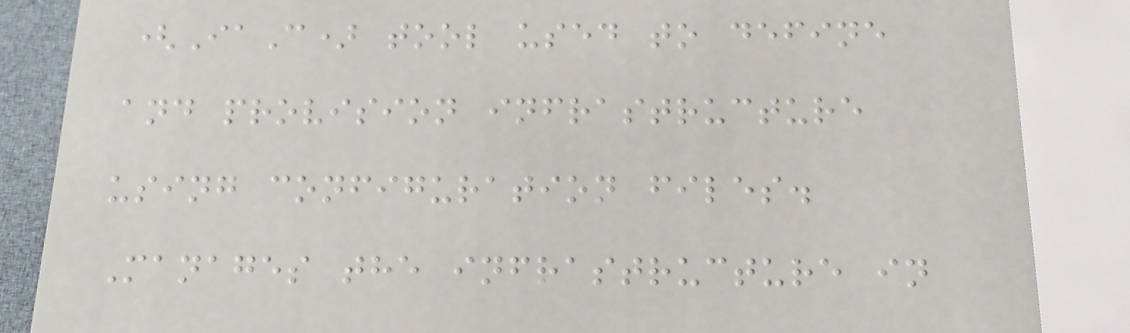(IaC) tool used to define
and provision infrastructure
using configuration files.
Manages the infrastructure in
